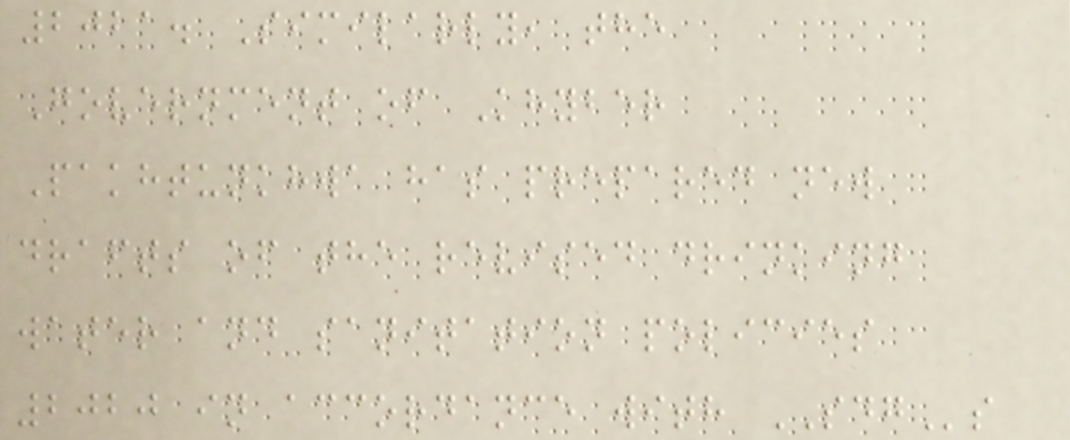2021. Similarly, the
Government of Khyber
Pakhtunkhwa has prepared new
drafts of the revised drinking
water and sanitation policies
2020 in accordance with SDGs
